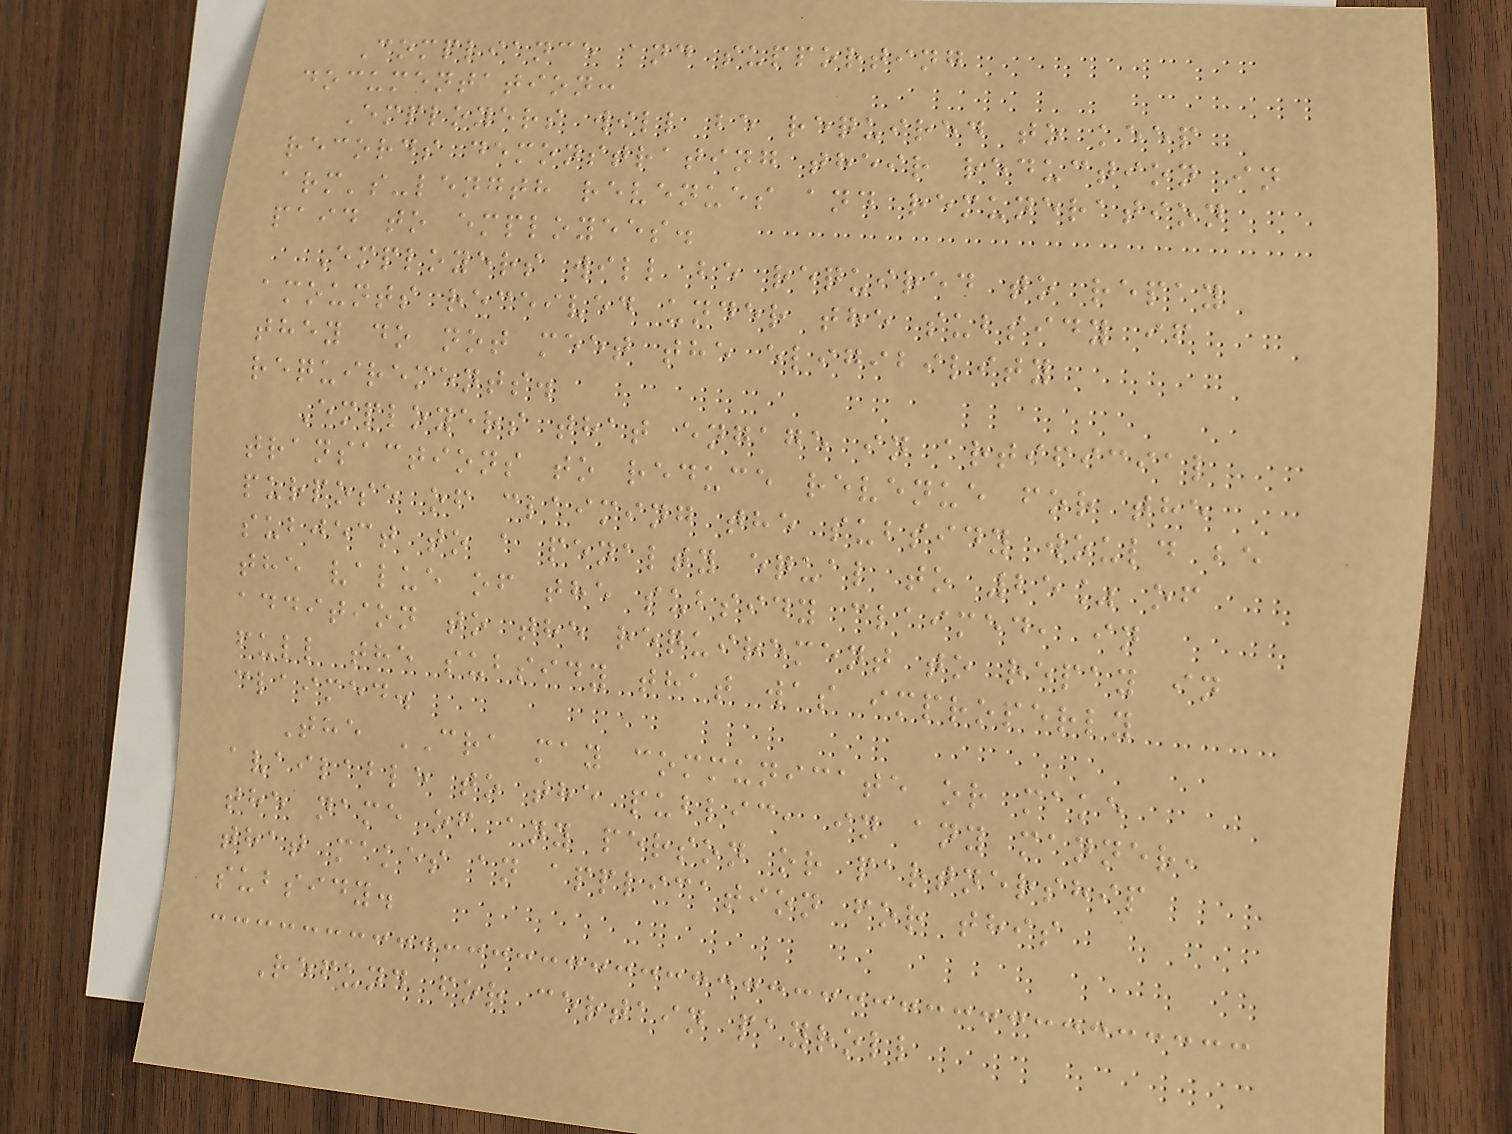Compliance and supporting
documentation:
Employers will be required to keep
records demonstrating their reduction in
arm's-length revenues and remuneration
paid to employees.
Employers will be required to repay
amounts received under the subsidy if
they do not meet the eligibility
requirements.
Employers that engage in artificial
transactions to reduce revenue for the
purpose of claiming the subsidy would be
subject to a penalty equal to 25% of
the value of the subsidy claimed, in
addition to the requirement to repay in
full the subsidy that was improperly
claimed.
The CRA may communicate or make
available to the public, in any manner,
the name of any person or partnership
that makes an application for this
subsidy.
Refund for certain payroll
